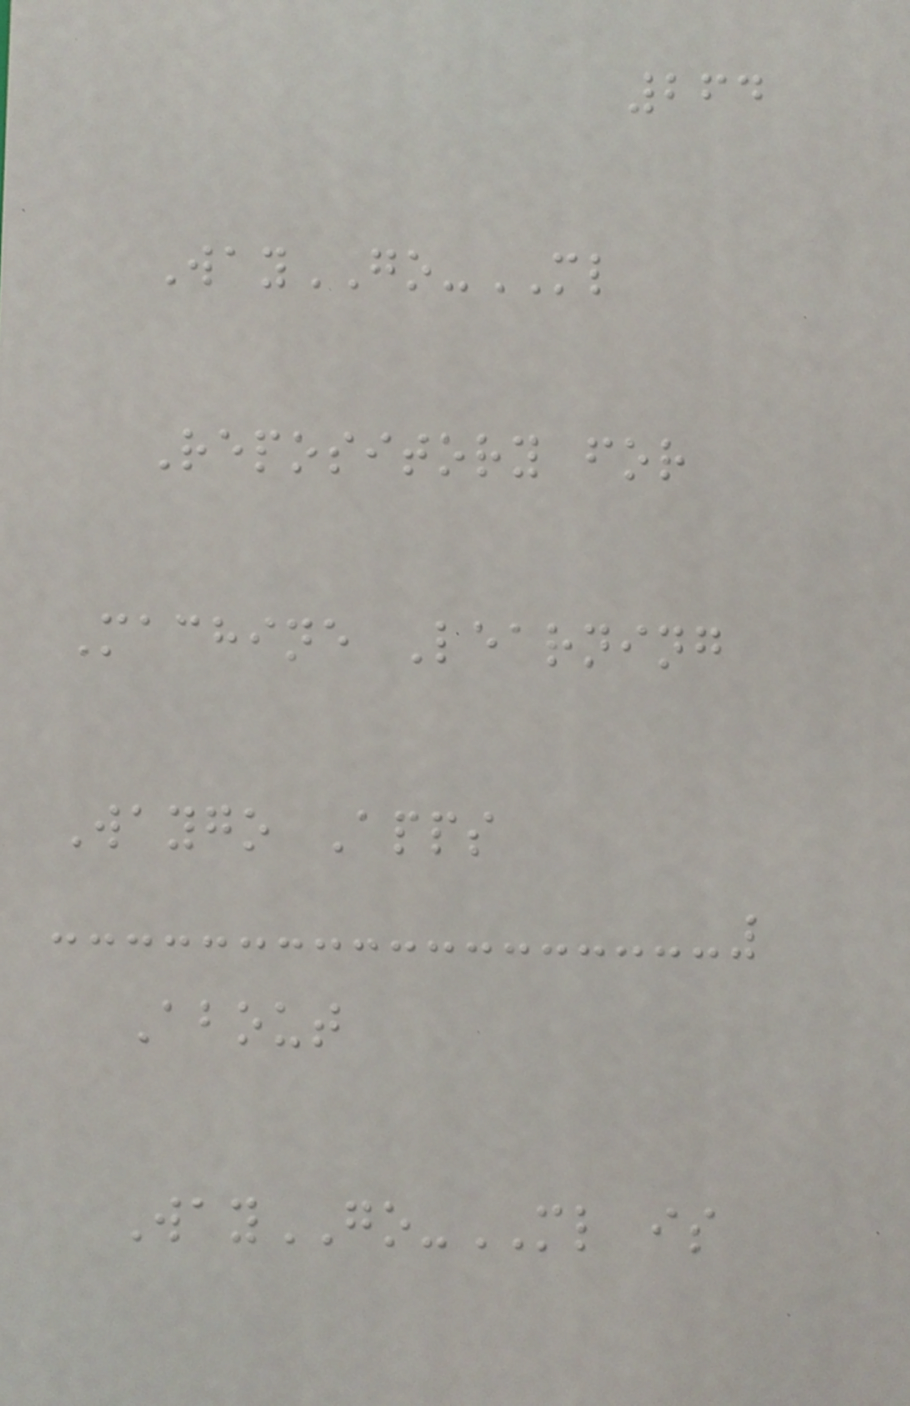264
WayGO-ML
Repository for
Machine Learning
Waygo Apps
About
WayGO-ML is
